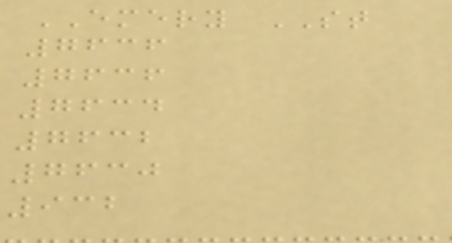EMERY ST
7636
7636
7634
7632
7630
932
